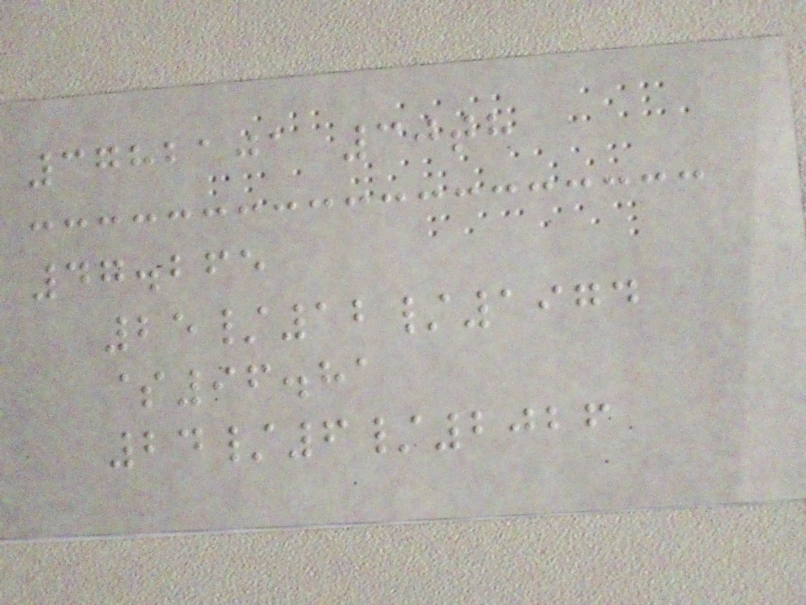3782101 30th
47.265
25/12/1974
$96.81
24/6/2026
